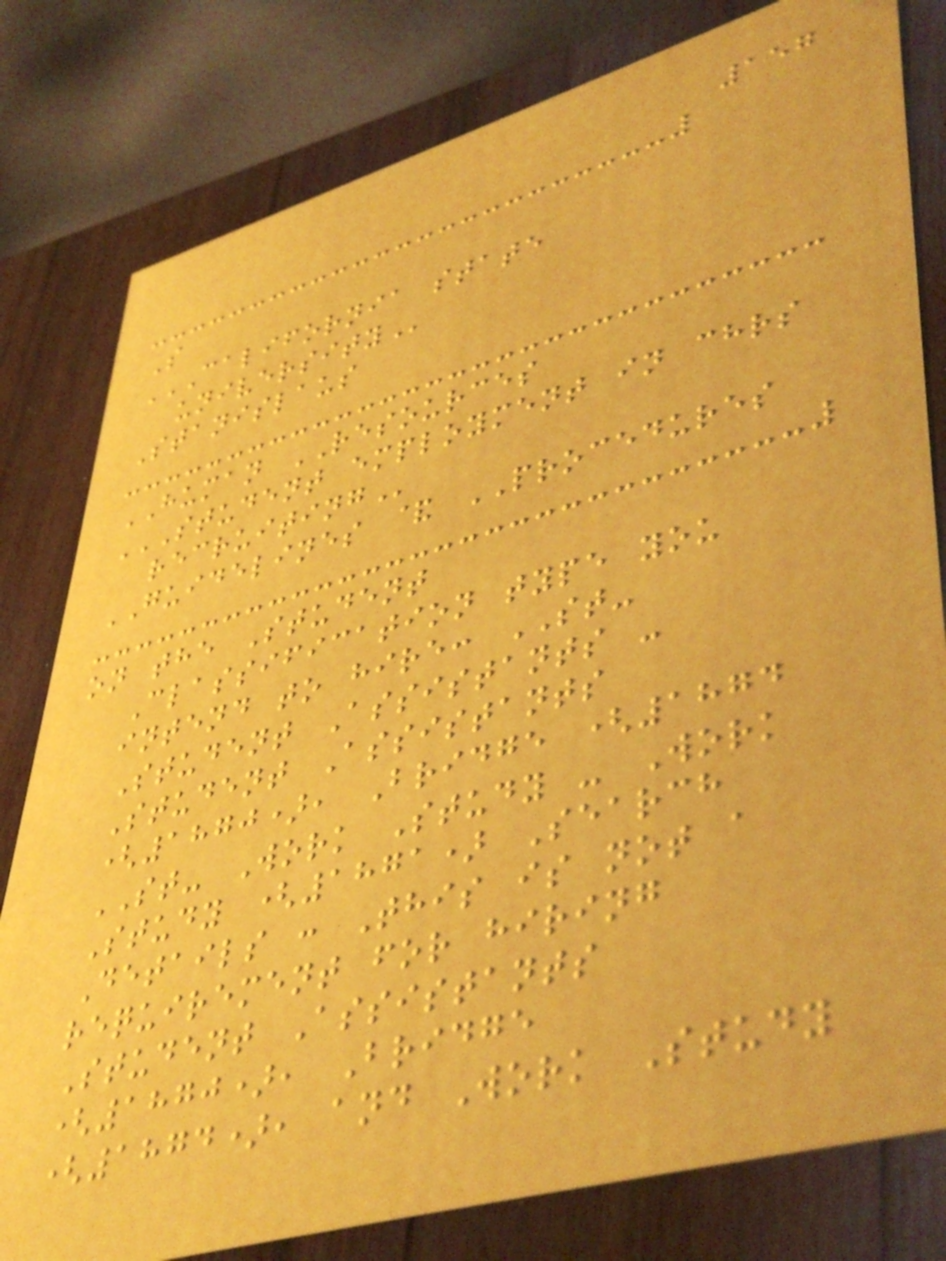157
S
CALIFORNIA STATE
UNIVERSITY
Stanislaus
HUMAN RESOURCES
STUDENT EMPLOYMENT IN CHRS
RECRUITING
GUIDELINES & PROCEDURES
on the Student
Classification type you
intend to hire: ST-
Student Assistants -
Student Assistants
(1870), Bridge (1874
ST- Work Study - Work
Study (1871) Search
Details : This is not a
requirement for hiring
Student Assistants
(1870), Bridge
(1874), and Work Study
